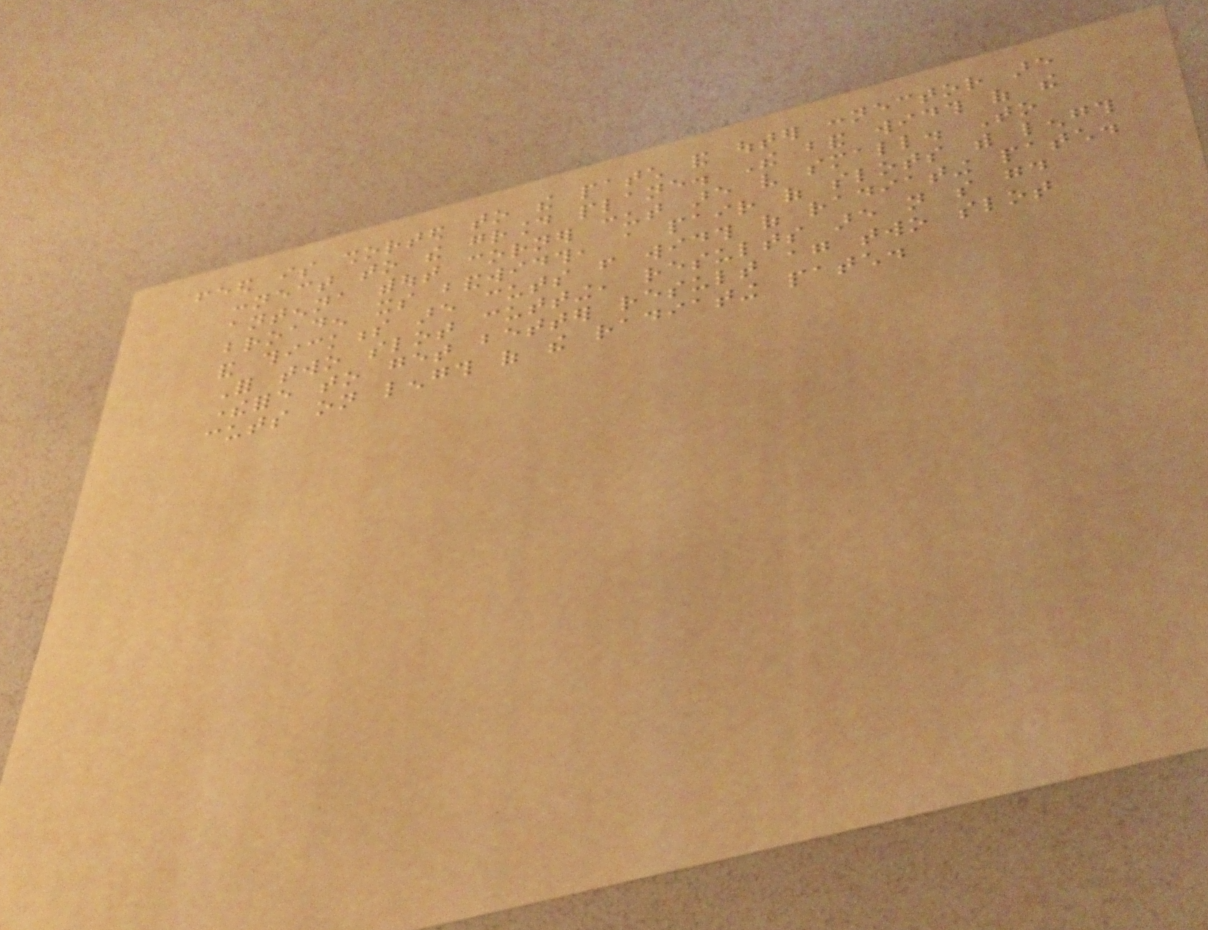feed is shorted to the patch and outer connector are
connect to the ground plane. The band width of the
antenna without corner cut are very small. To
broaden its bandwidth, a pair of slots with length
and thickness are cuts from width of radiating patch.
For two slot cutting, results are not so good
therefore to get better result again two slot
cuts on length of the radiating patch.
